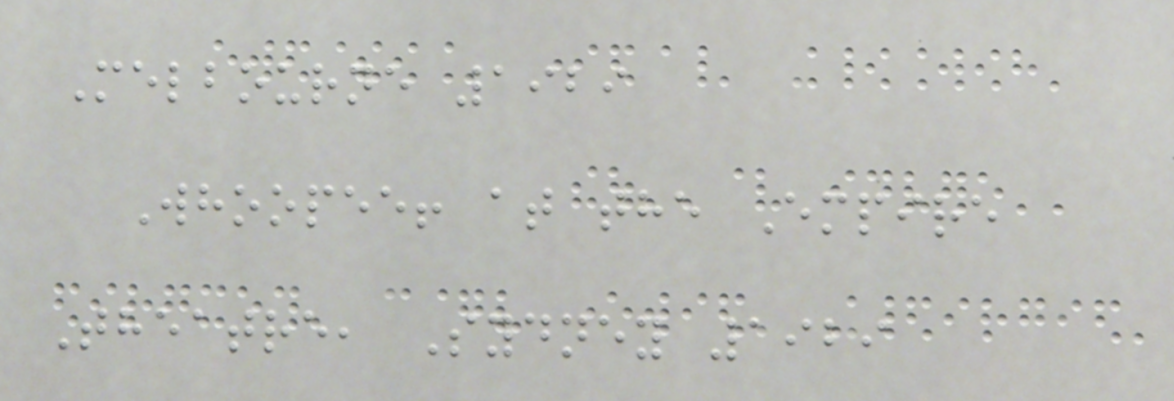Melbourne 1929
Whoopee! at the Empire
Theatre, Sydney 1929
